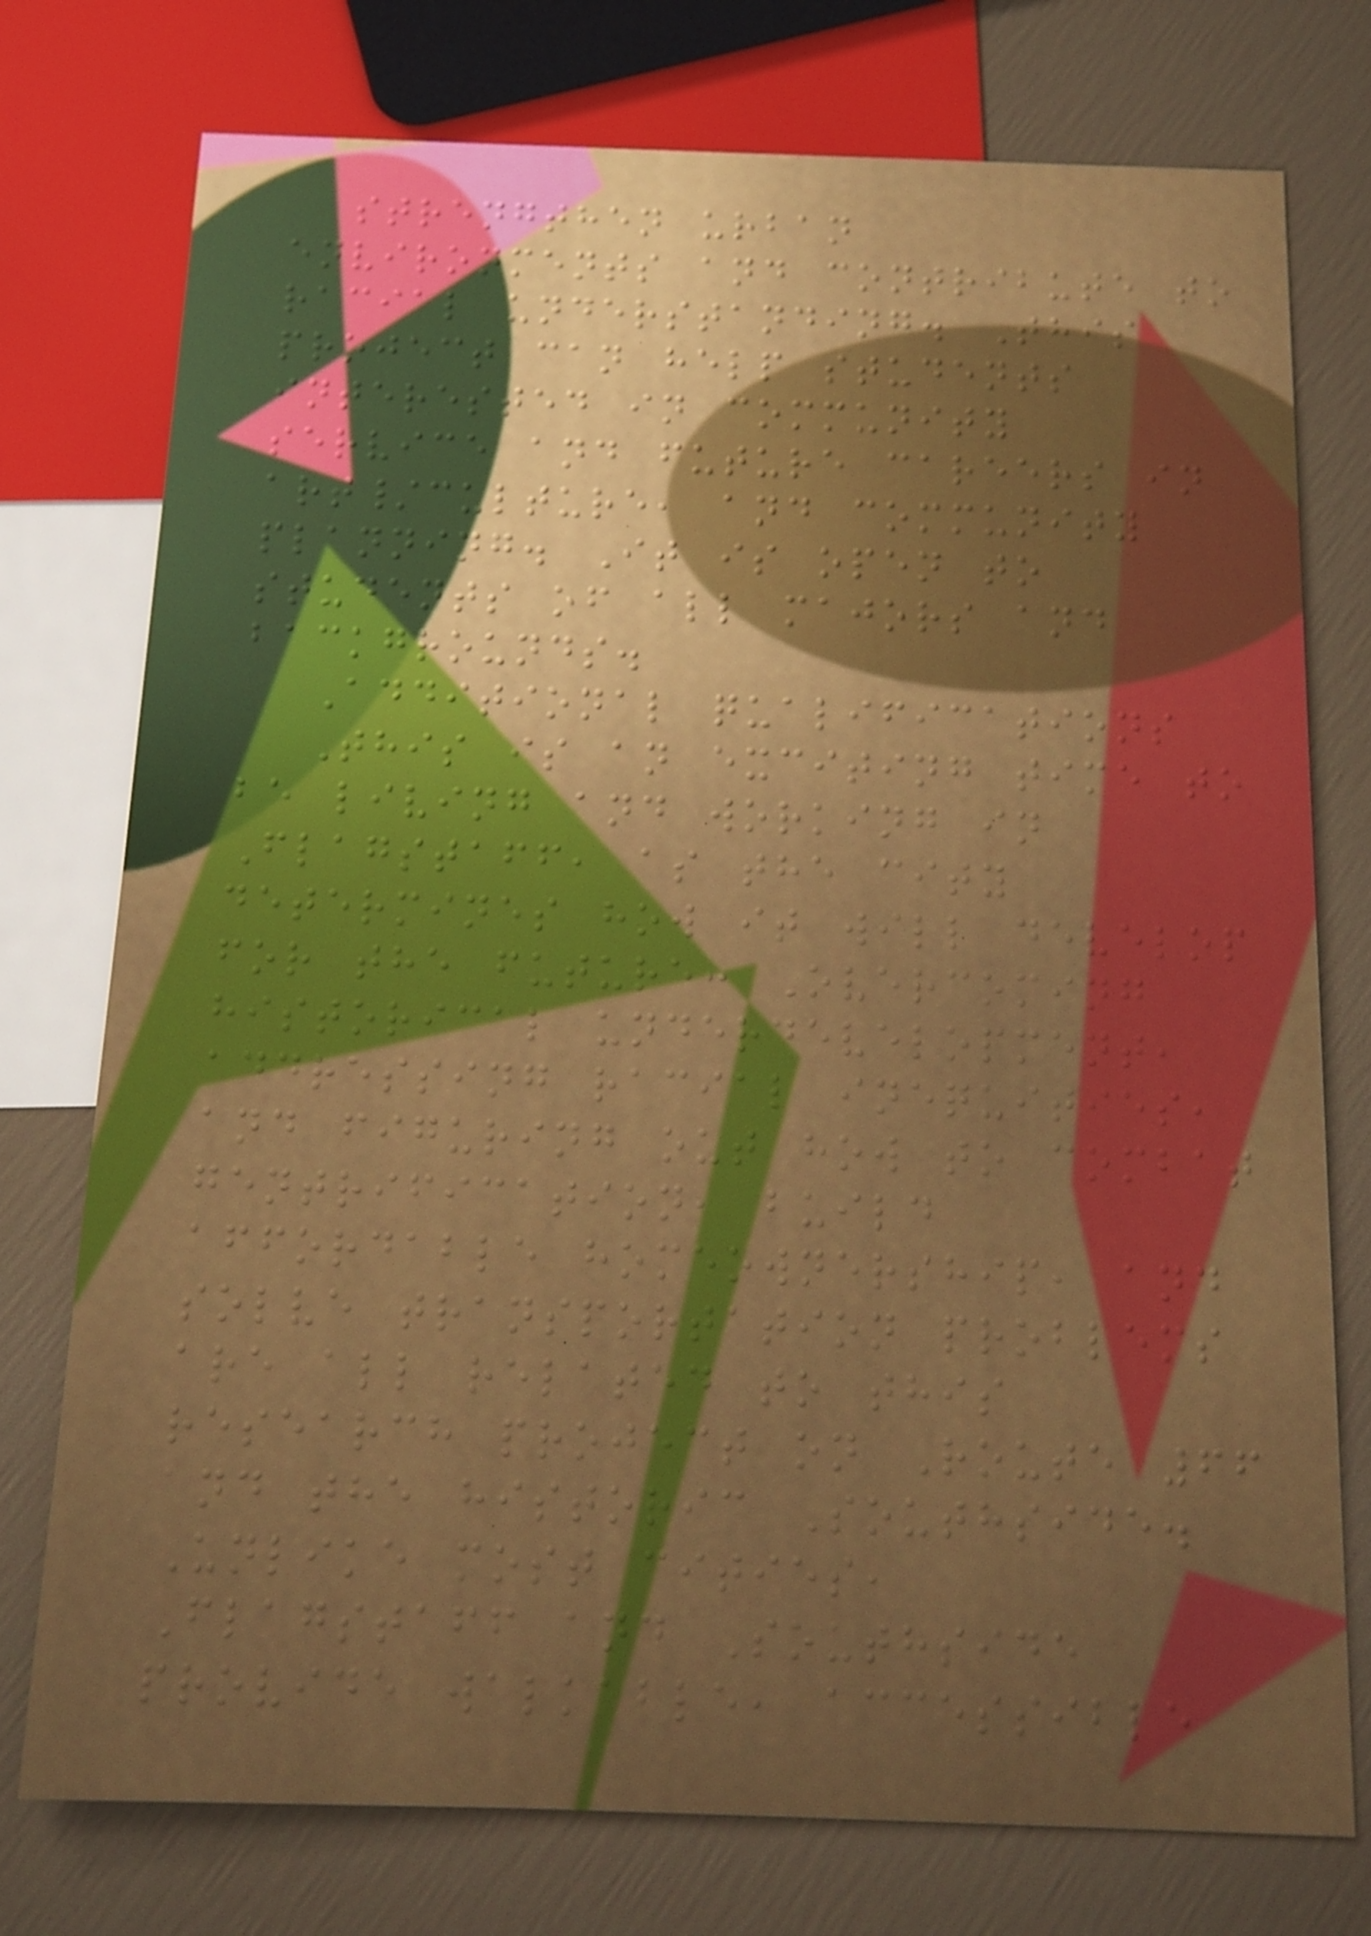strengthen urban
environments and contribute to
racial understanding. This
project can help students
interested in community
service and future careers in
art/culture, and community
planning. It is open to
students of all majors and
backgrounds.
Additional qualifications
This is an exciting time to
be living and working in
Flagstaff, as the city
determines how it will develop
for the future: Overcoming
historical underdevelopment,
addressing racial inequities,
and figuring out how to combat
gentrification, build
affordable homeownership, and
solve transportation problems
are all related to this
research project on Route 66
and the historic Southside.
Unlike most cities,
Flagstaff and Southside
provide walkable, accessible
